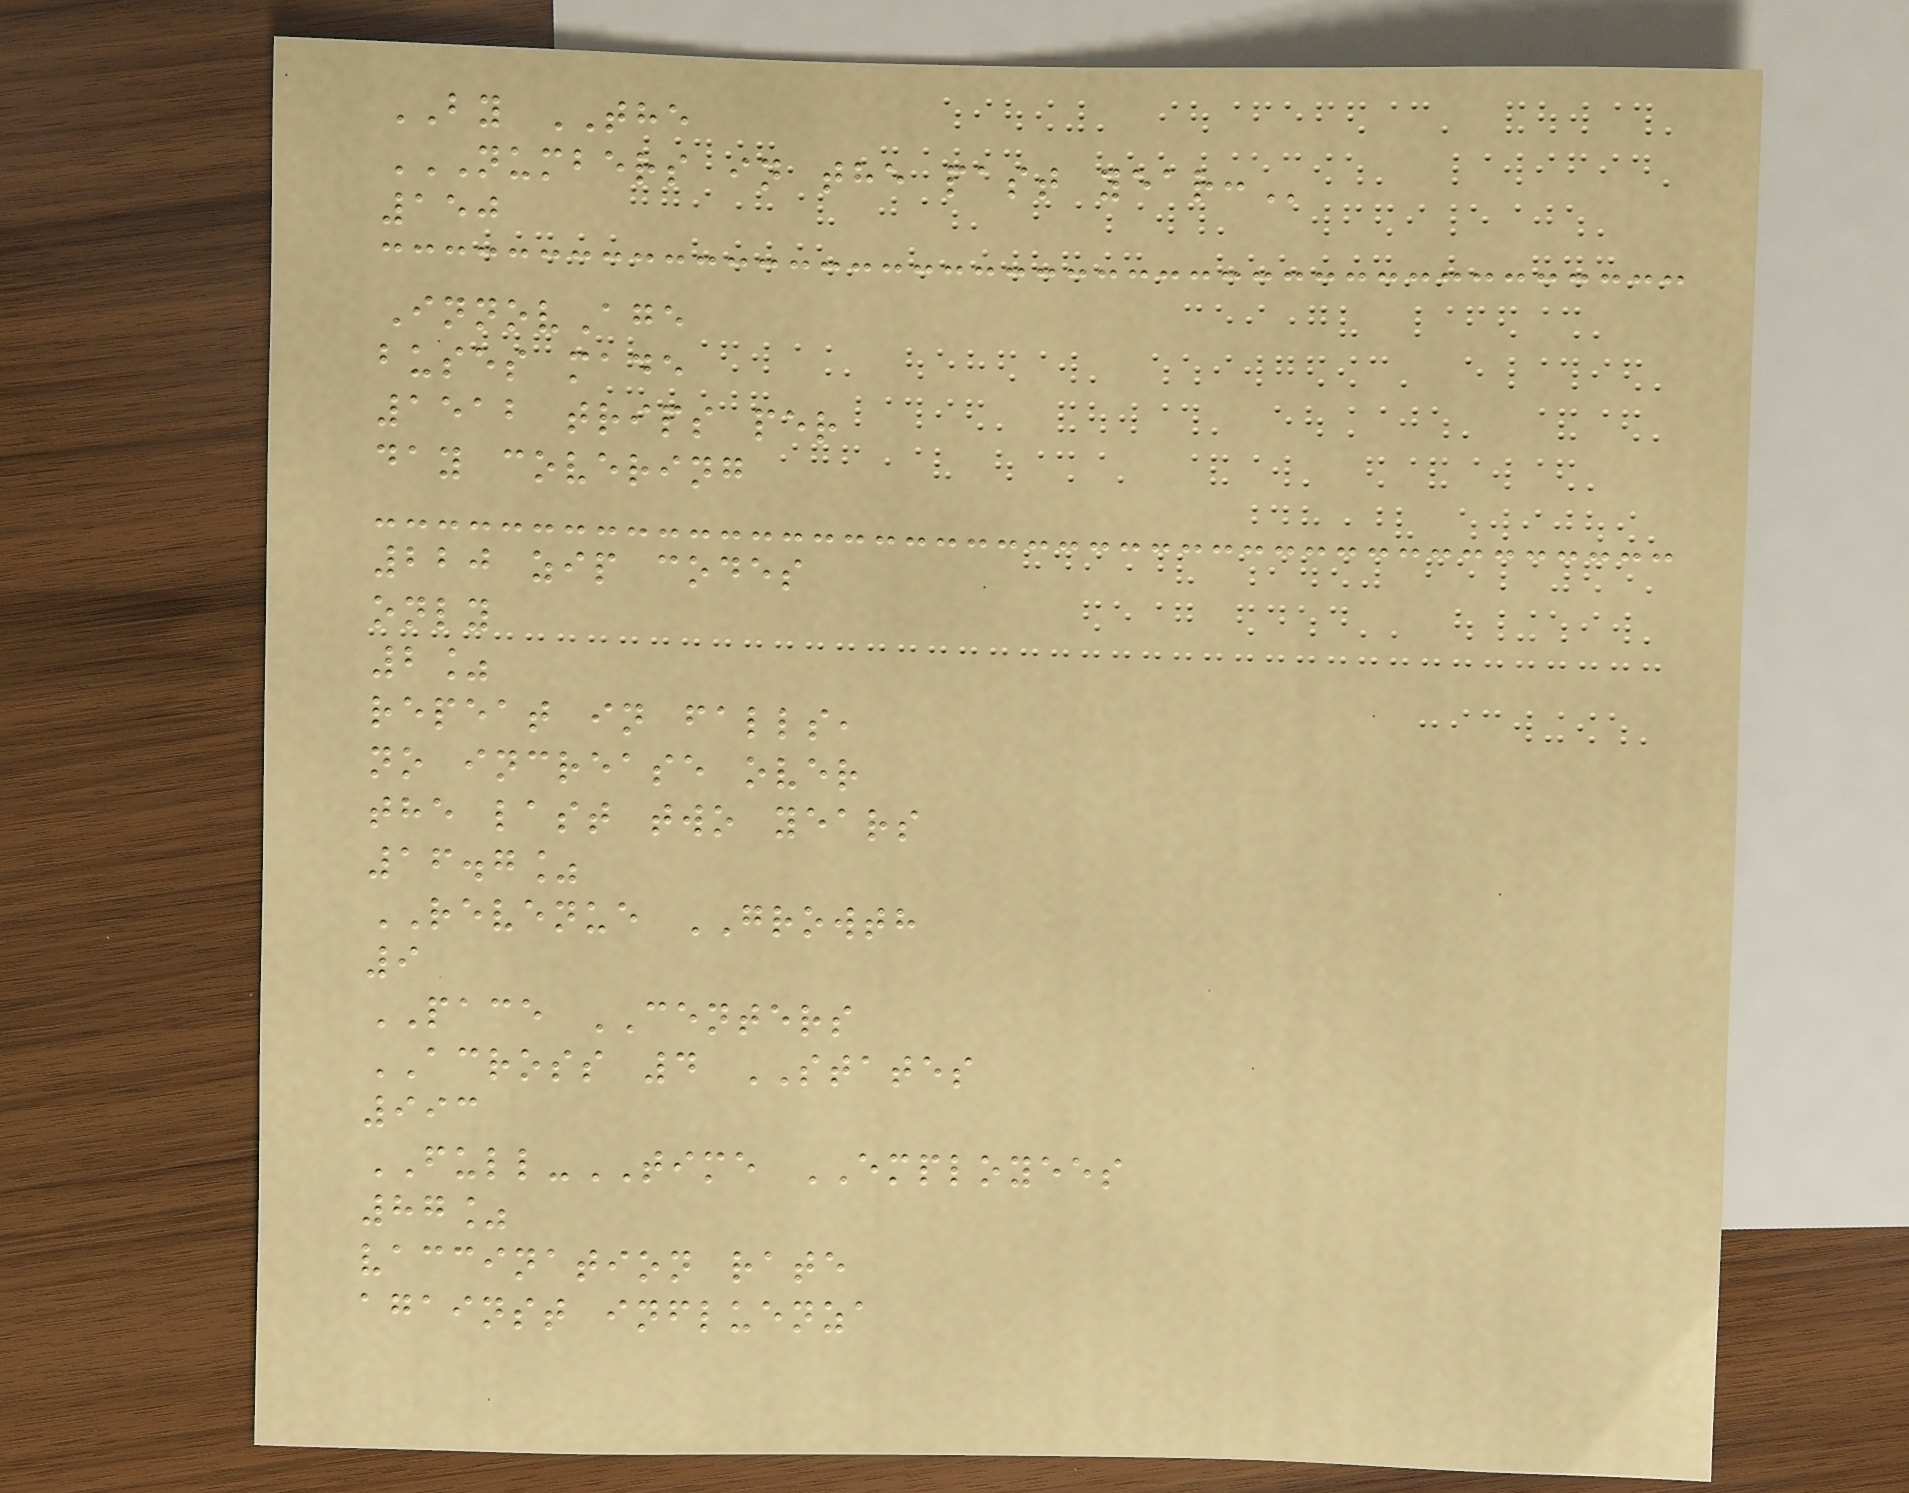BY THE
NUMBERS IN THE PAST YEAR:
150
InnovAge
buses made
1512 trips per
day covering
220 zip codes
only
2%
repeat in falls,
no increase over
the last two years
16.7%
REVENUE GROWTH
9
PACE CENTERS
ACROSS 4 STATES
993
FULL-TIME EMPLOYEES
87%
vaccination rate
against influenza
